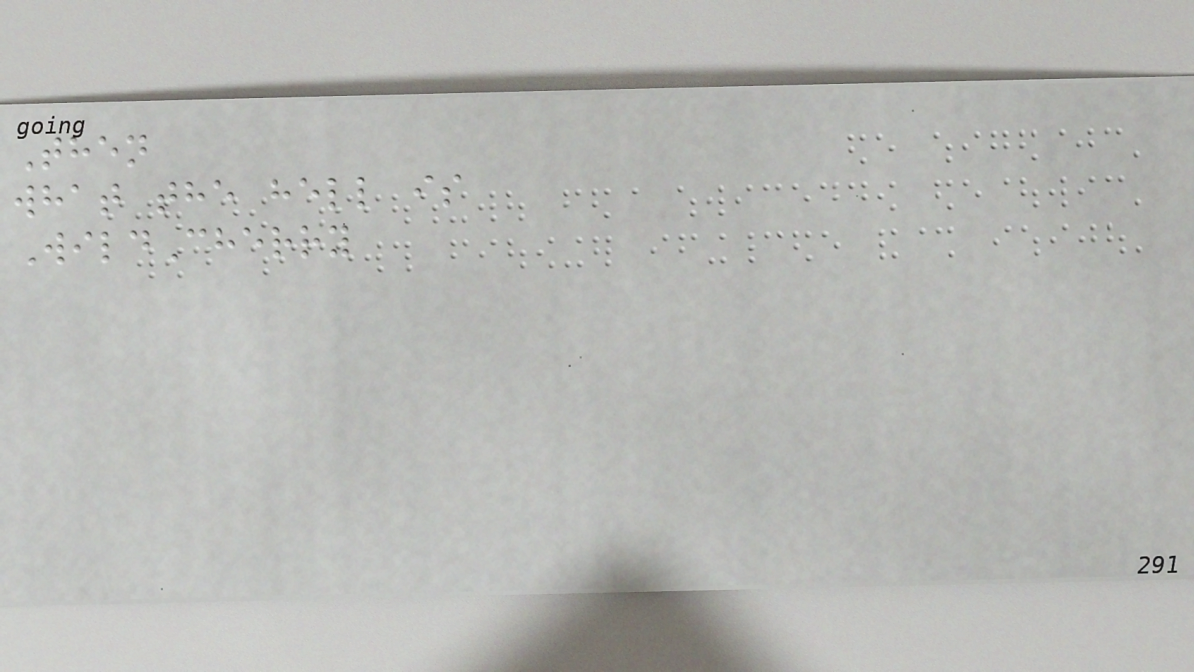Then
what the hell is
WildCherry
